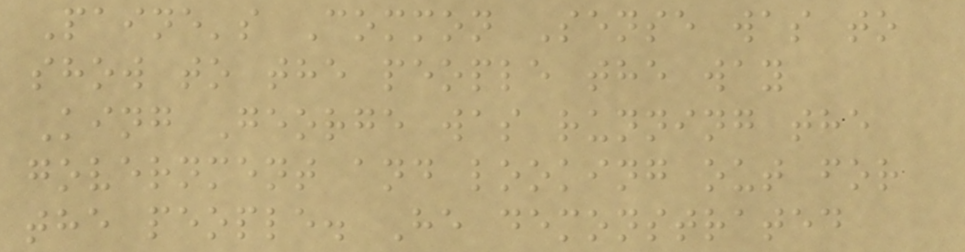Paine's Common Sense was to
show to the people the way
King George was running the
government and looking out for
the people. He demonstrated
